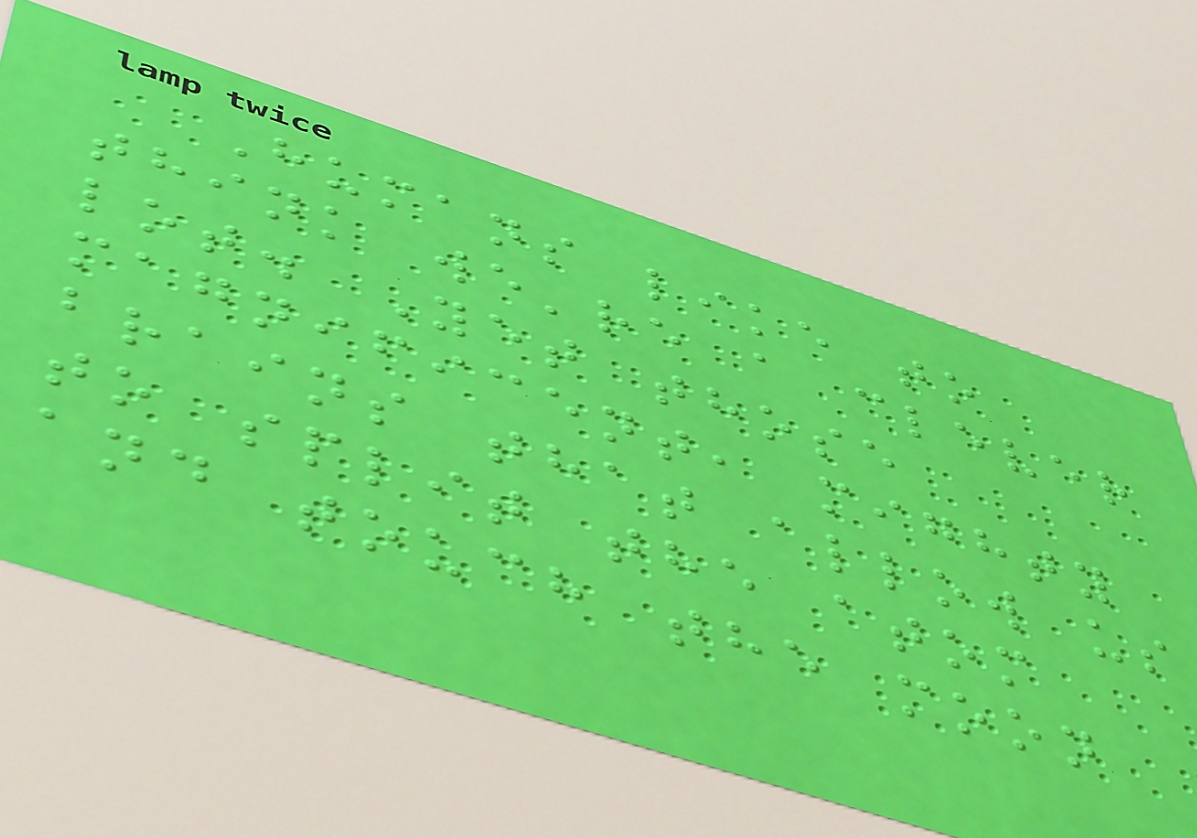Humans like to
think we're a clever
lot. Yet those
magnificent, mighty
brains that allow us
to split the atom
and touch the moon
